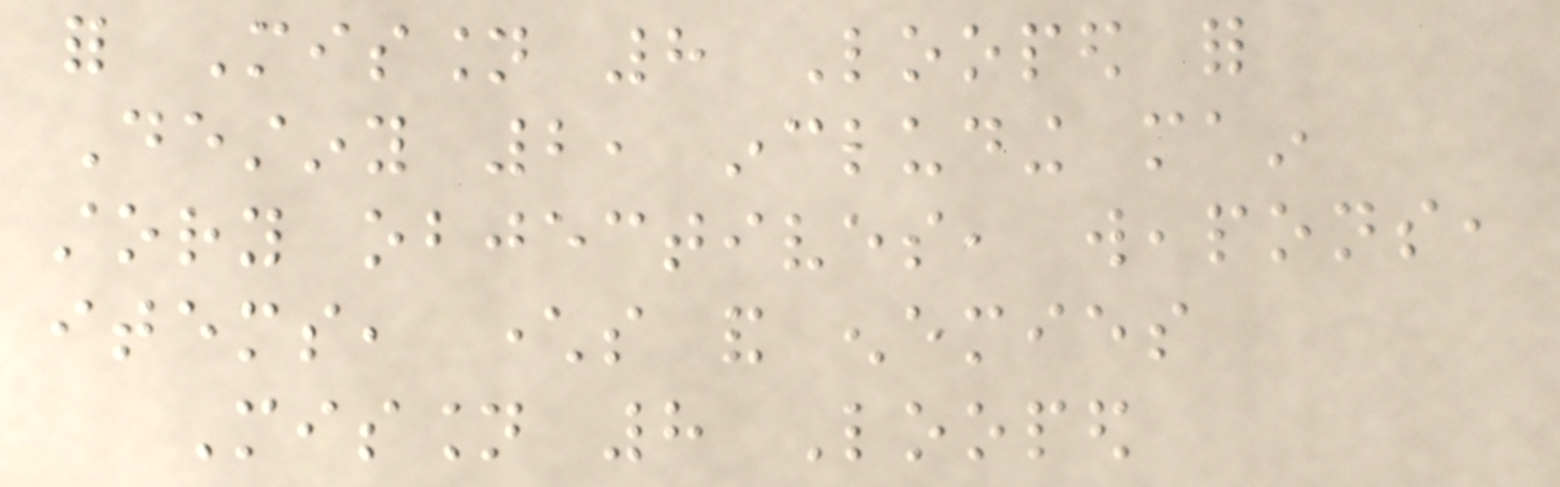for Mission 8 Looped for
Destiny 2, including main
story objectives, weapons,
items, characters and enemies
Mission 8 Looped
